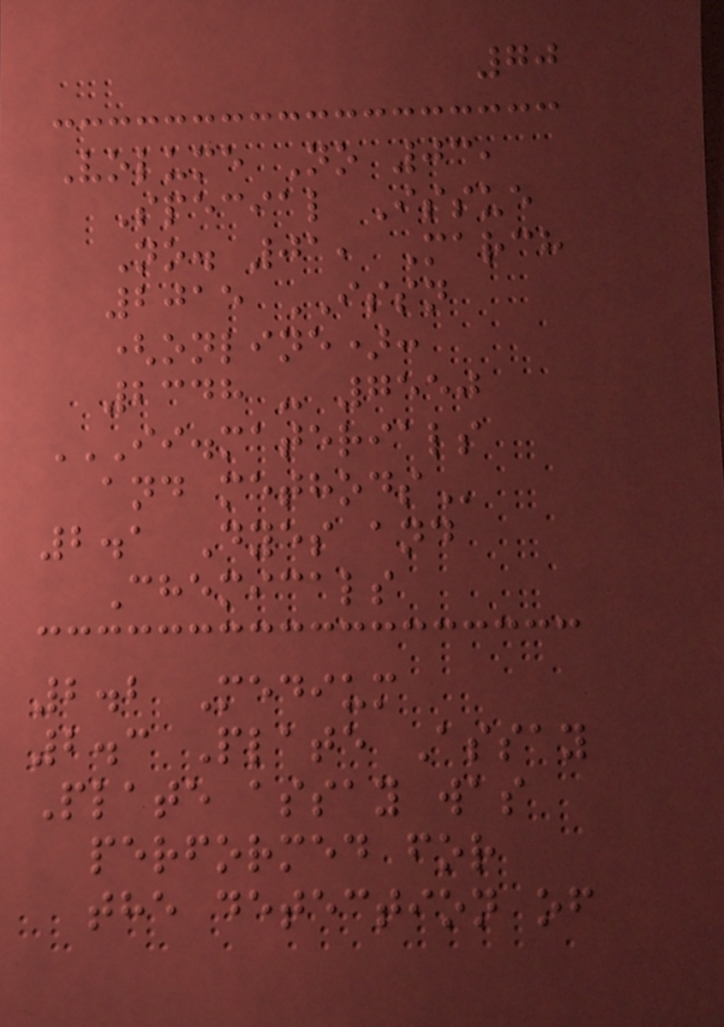70
Volume No 03,
Special Issue
No. 01, March
2015 ISSN
(online):
2348 - 7550
II.MATERIALS
AND METHODS
2.1 Dyes and
Chemicals
2.2 Medium
2.3 Plate Assay
Plate assay was
performed for
the detection of
